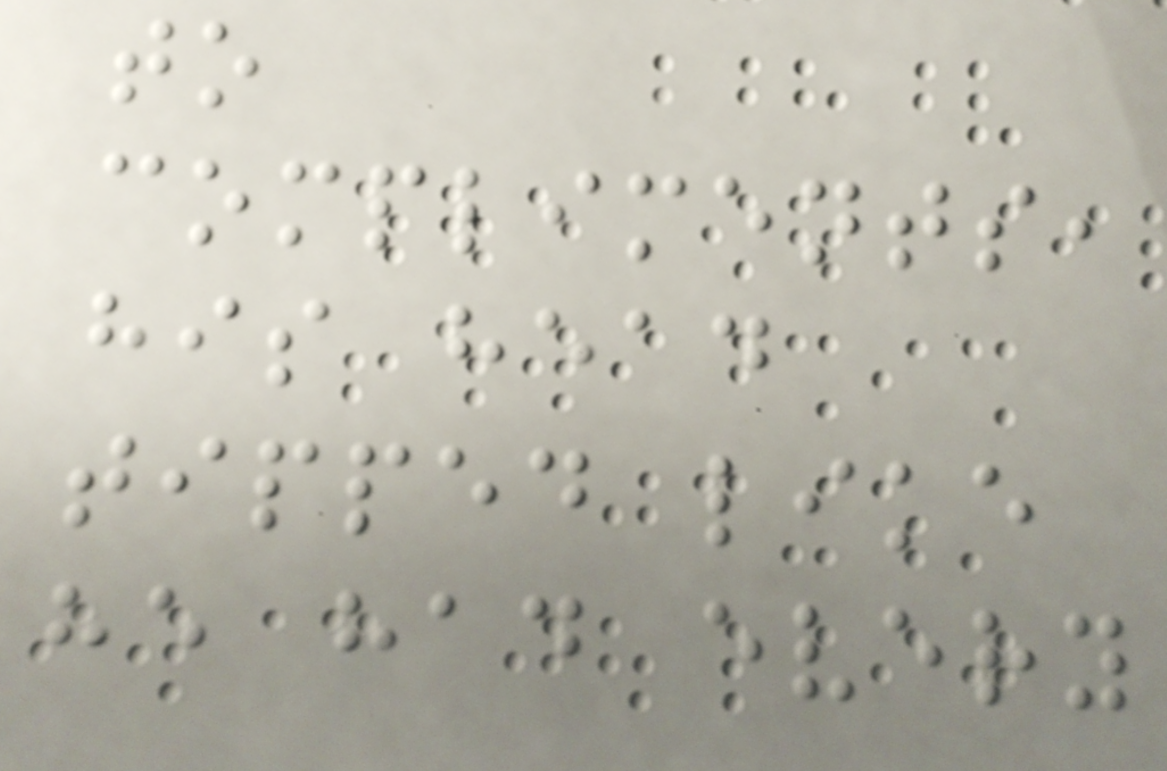to
compliments,
his head
tipped like
he had every
